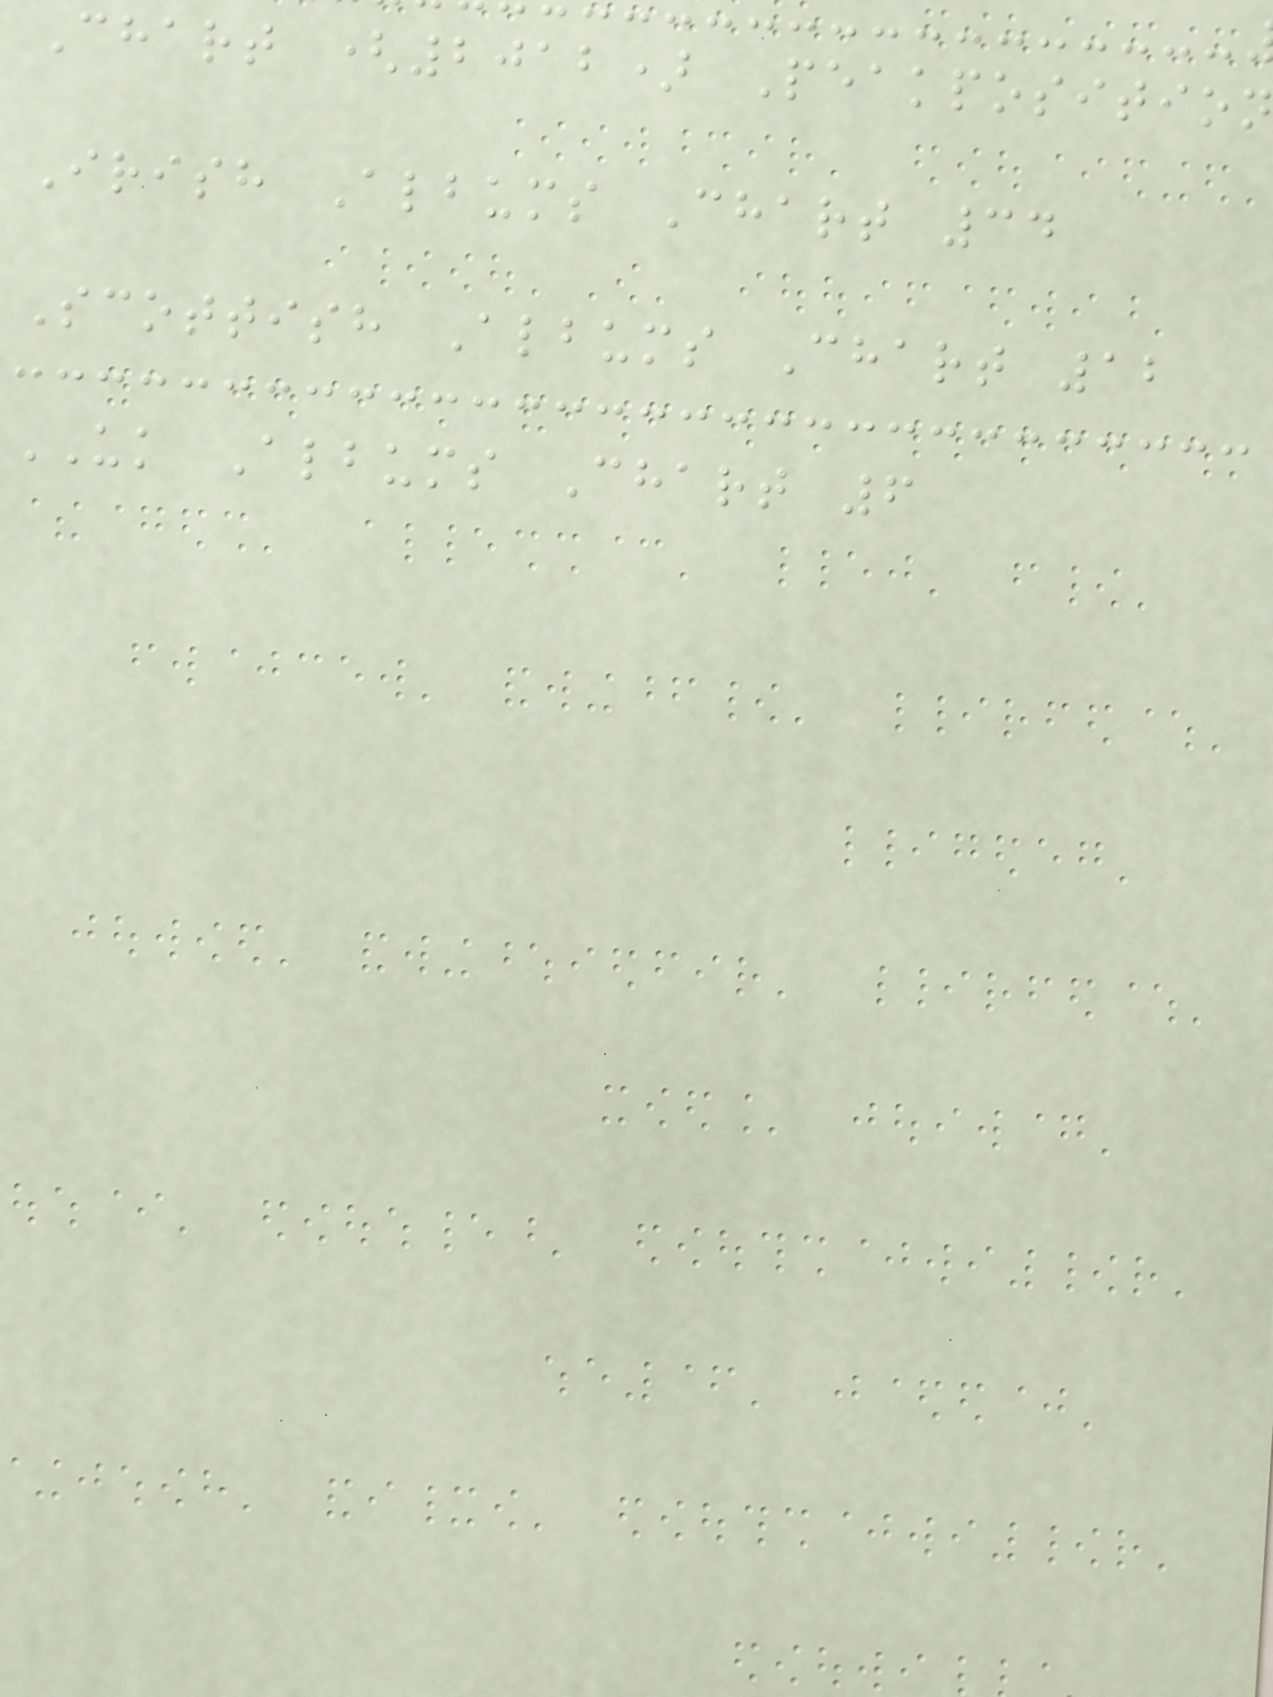Chart (2012) Peakposition
Irish Albums Chart 34
Scottish Albums Chart 12
UK Albums Chart 6
